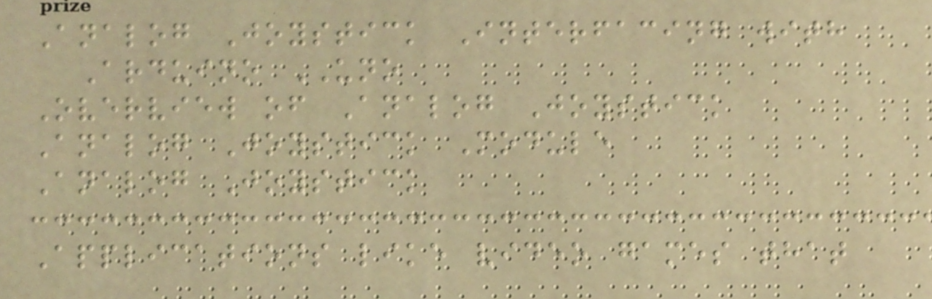Analog Joystick Interfacing with
Arduino UNO
Overview of Analog Joystick
Analog Joystick Module
Analog Joystick
Applications like video games that
